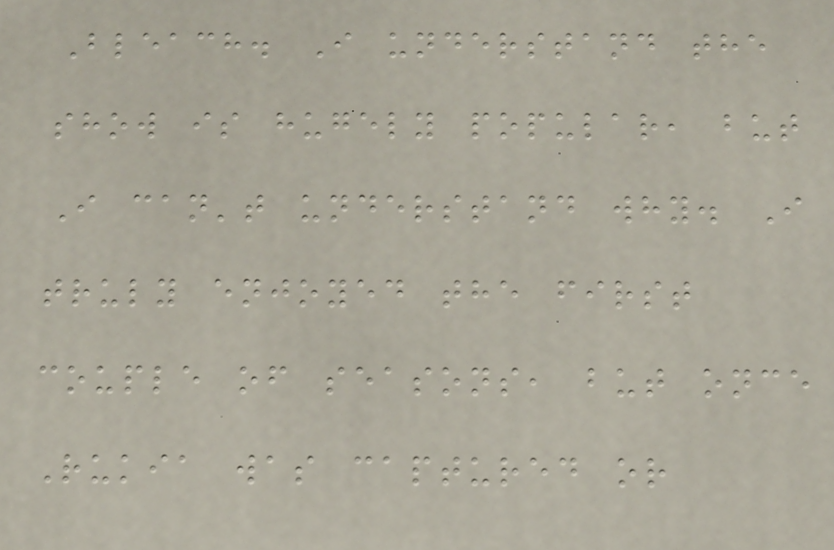Bleach. I understand the
show is hugely popular, but
I can't understand why. I
truly enjoyed the first
couple of seasons, but once
Rukia was captured or
